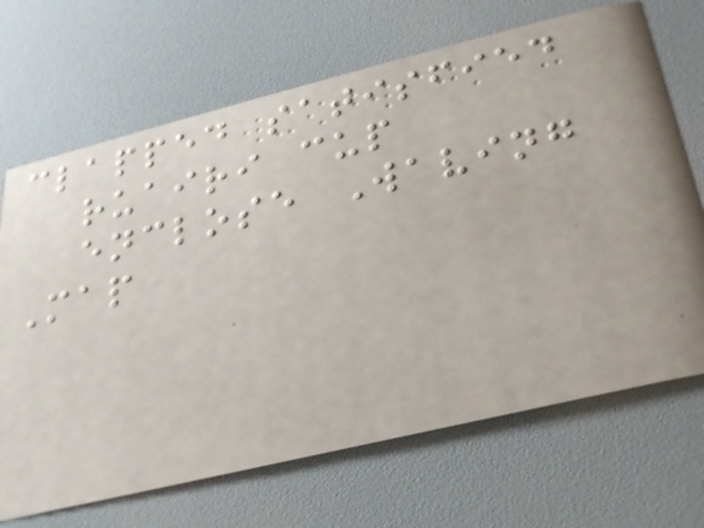clapped satisfied
ruairi cup
enclose Waving
Map
